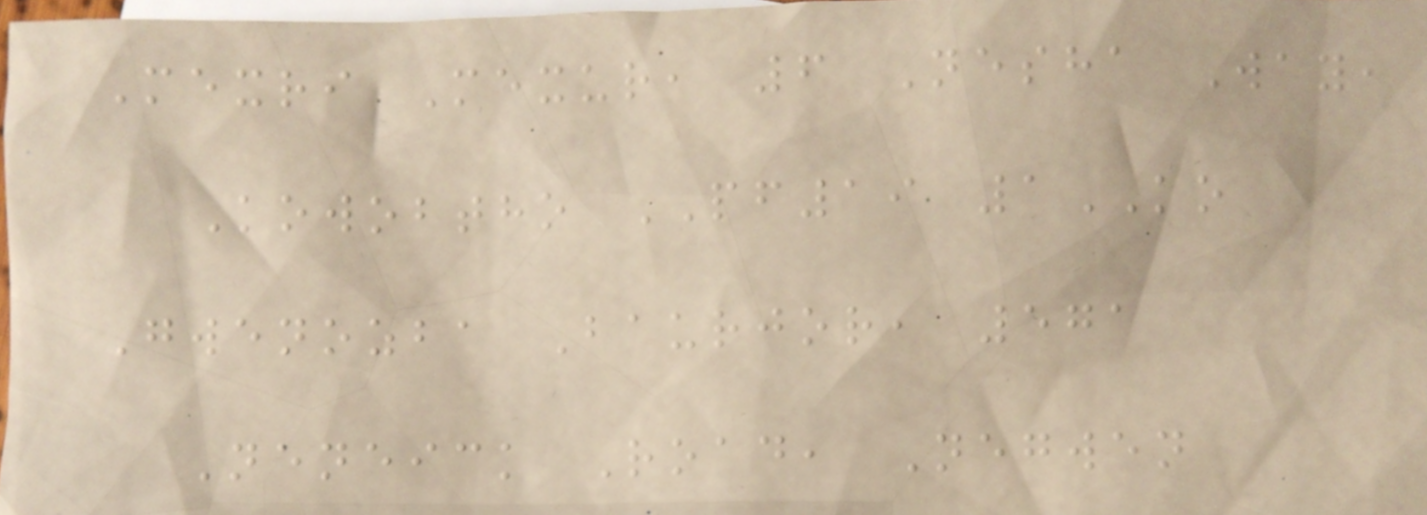Mexri Mexur, 6 Nesha Way,
Kowobtho PF19 1KO
Gwenozba Baurjor, 571
Neneick Road, Negwen
